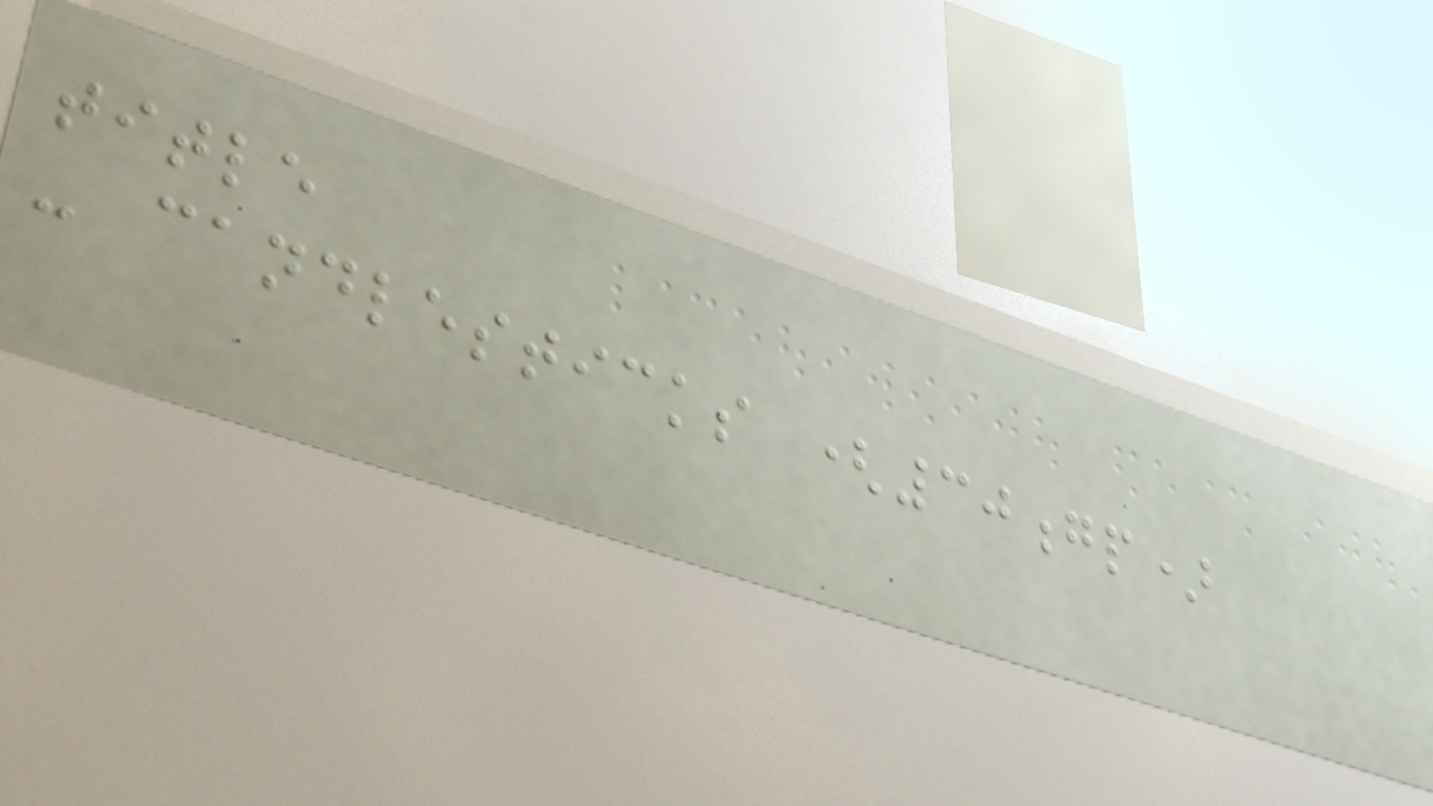title
- candlesticks (30gp)
